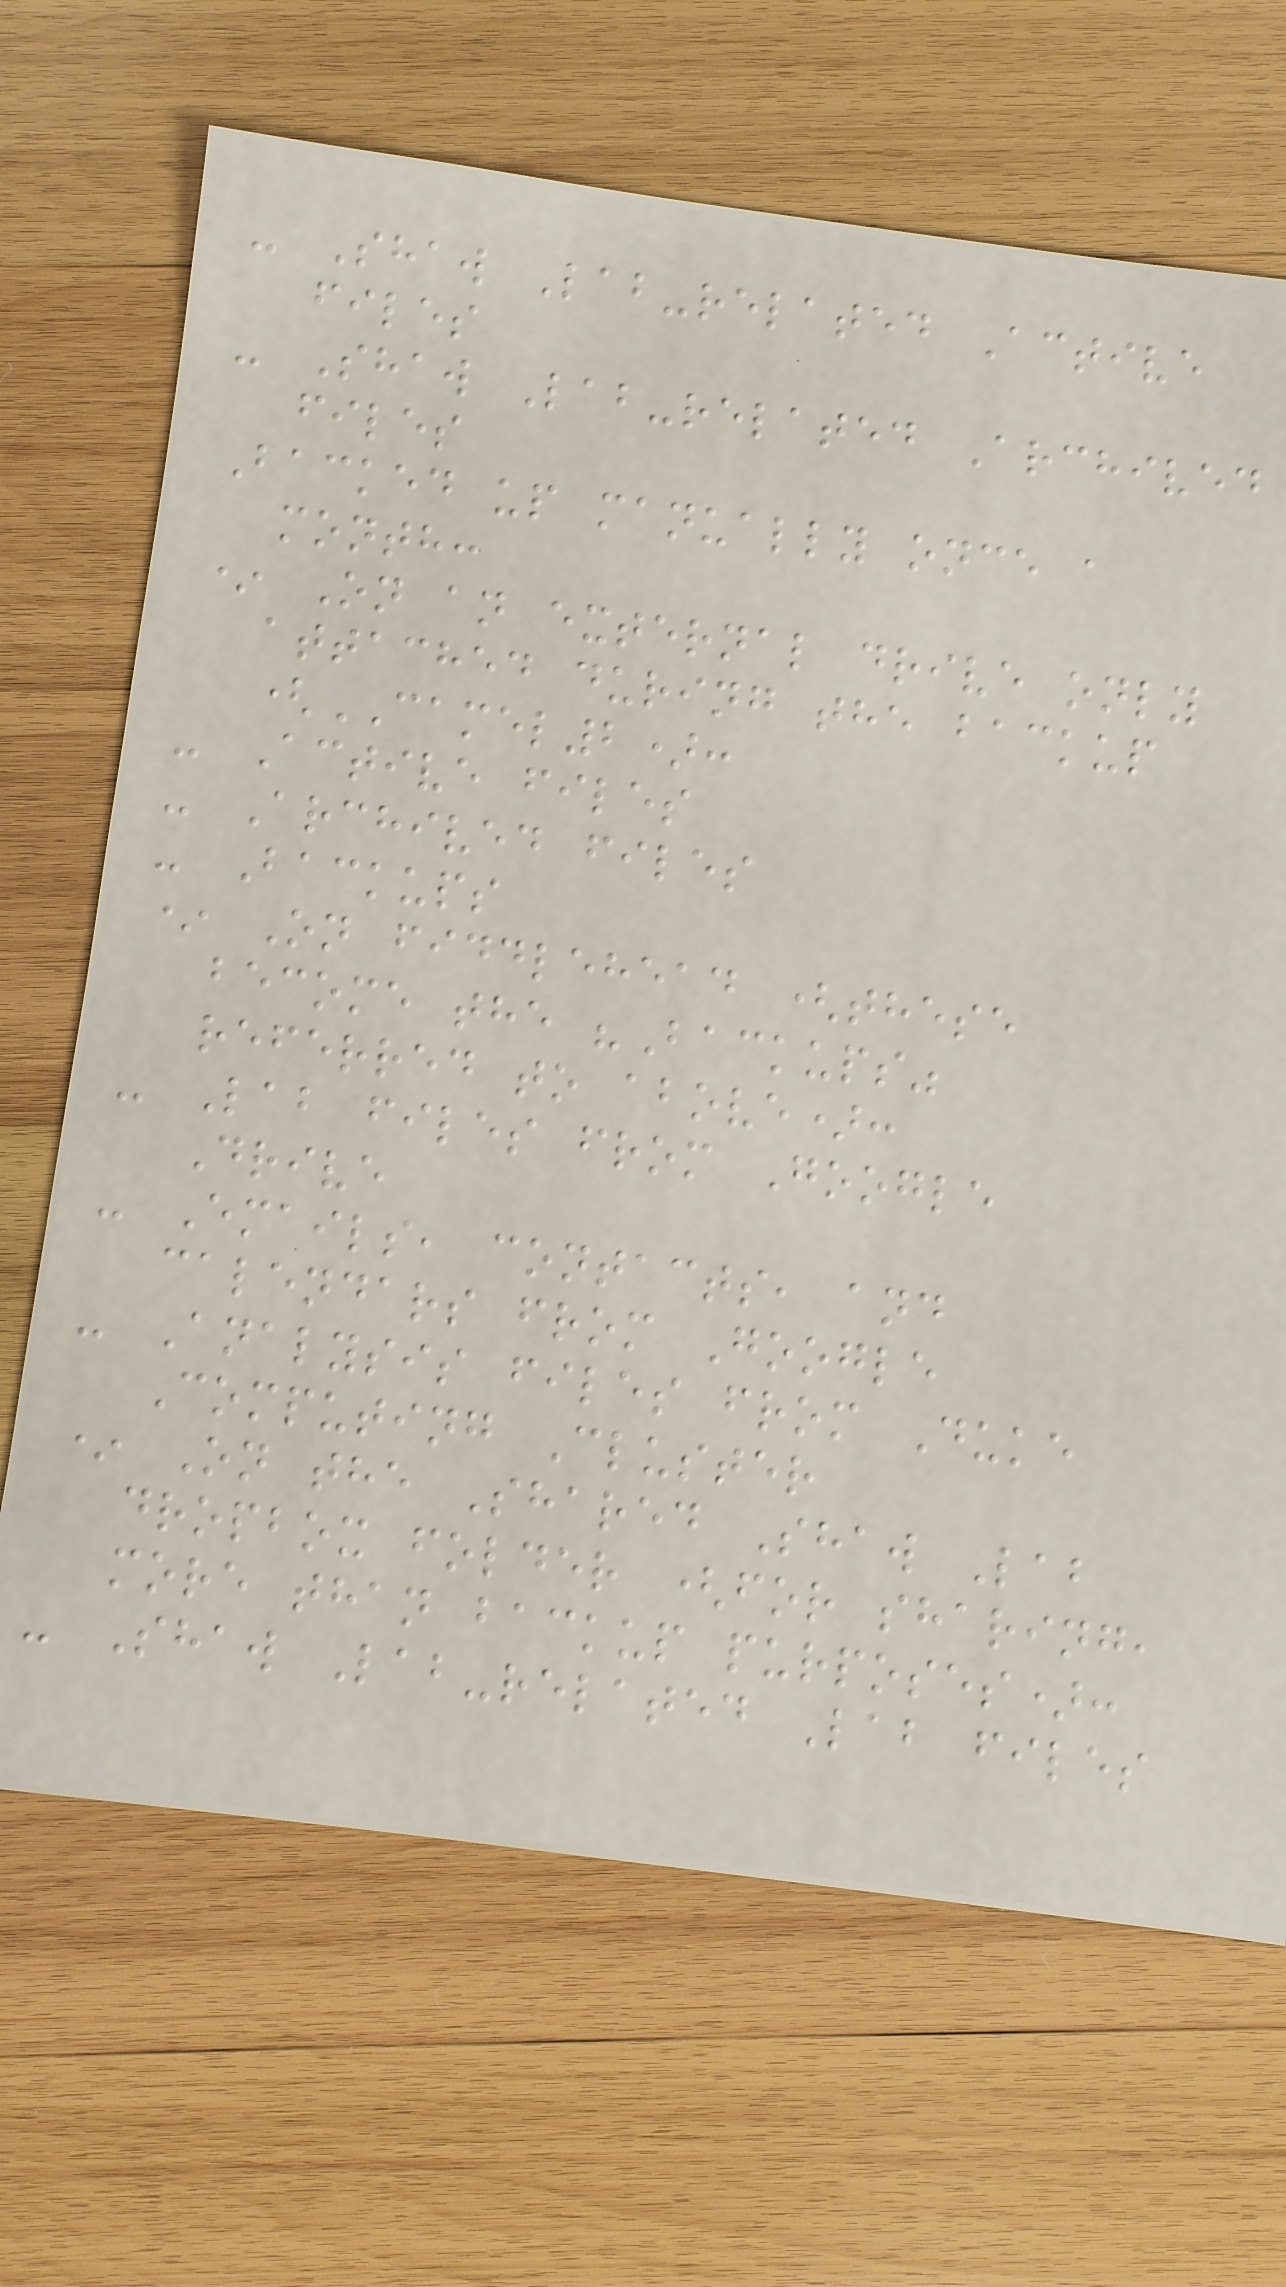- Shaw Lab-related Active
files
- Shaw Lab-related Archived
files
Backed up manually once a
month:
* On an external drive only
attached during the backup
(CAMEL2):
- Active files
- Archived files
- Backups
* On fiddlehead (these
become the "Backups"
referred to above):
- Lab files from Google
Drive
- Emails, contacts, and
calendars from Google
- Analysis files from Duke
Computing Cluster
* On the Shared Shaw Lab
dropbox folder (for sharing,
more than backup purposes):
- Shaw Lab-related Lab files
